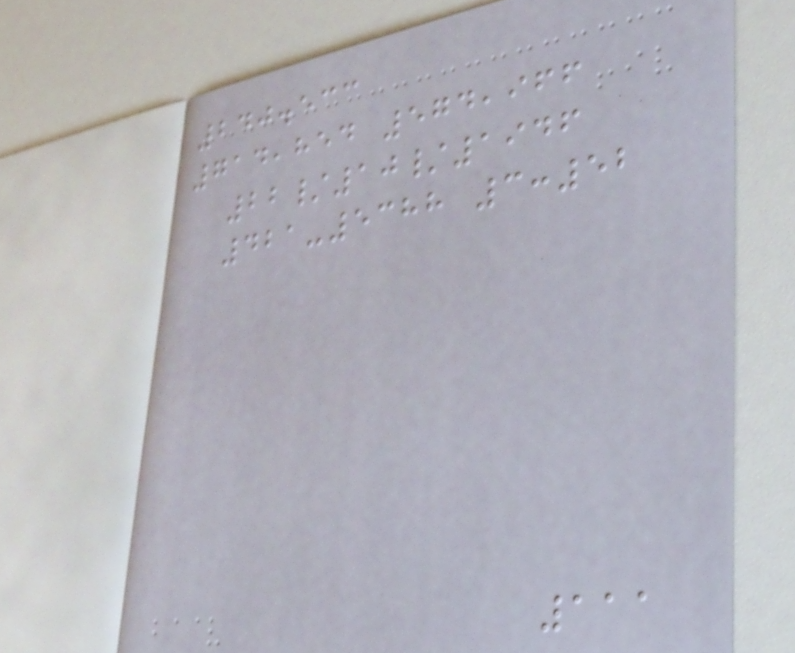240.533
714,854 574,966
22/10/1946
421-5388 3:52
111
